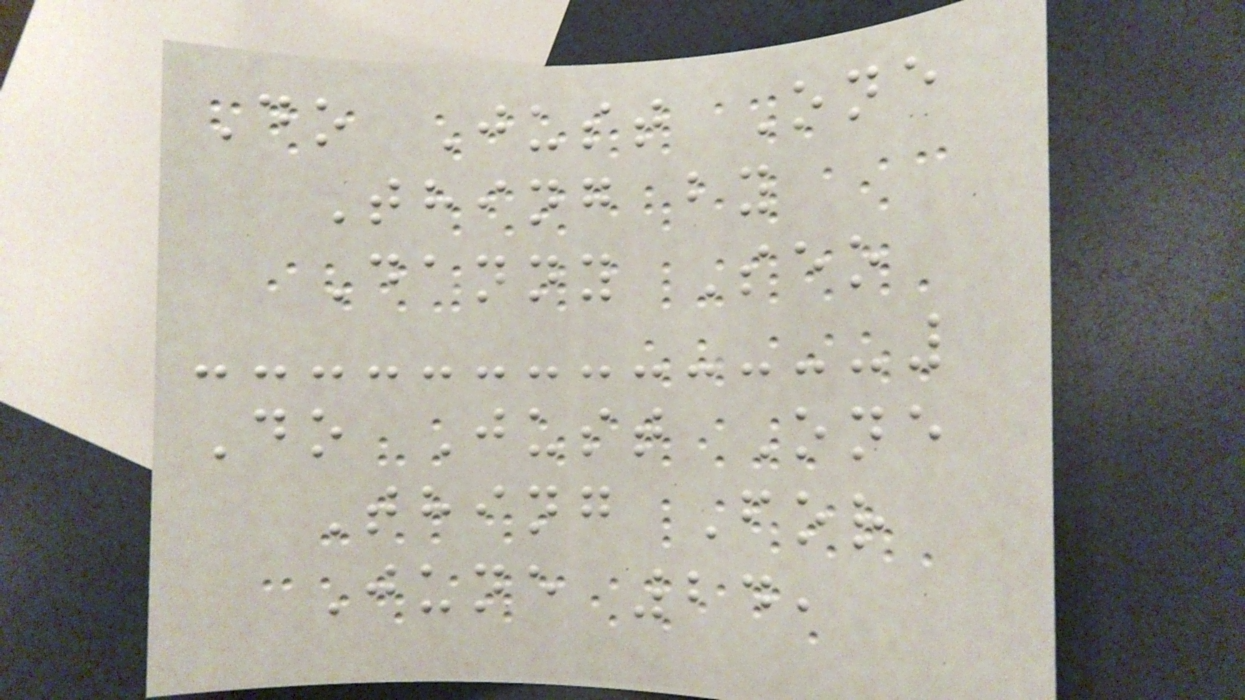Do Just One
Thing by
Danny Seo
Do Just One
Thing For
June 24,
